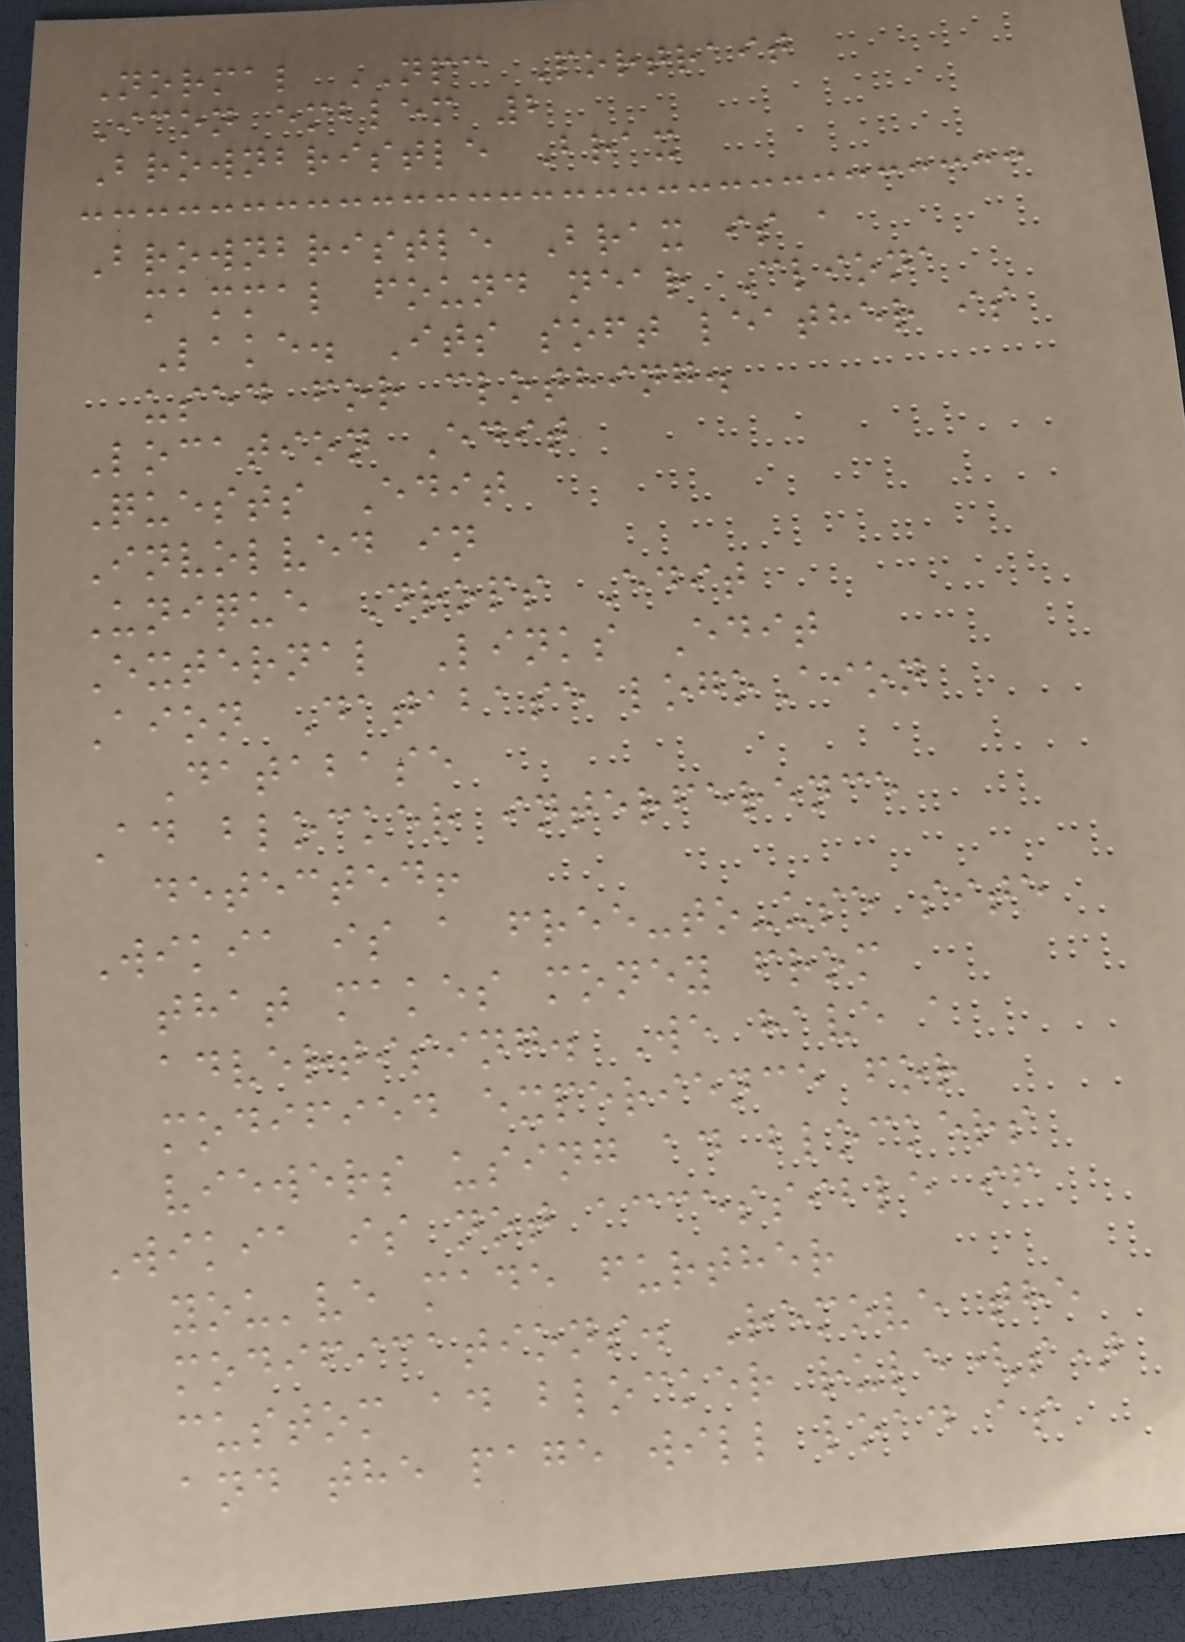Normal NPC Portrait
Icon emblem 2
Brownbristle Brax
Brownbristle Brax is a
mammal found near Cliona
Lake. Its soft leather is
used for clothing.
Location Edit
Quests Edit
Involved in
Unique Drops Edit
External Links Edit
Aion Database logoAion
Database
Ad blocker interference
detected!
Wikia is a free-to-use site
that makes money from
advertising. We have a
modified experience for
viewers using ad blockers
Wikia is not accessible if
you've made further
modifications. Remove the
custom ad blocker rule(s)
and the page will load as
